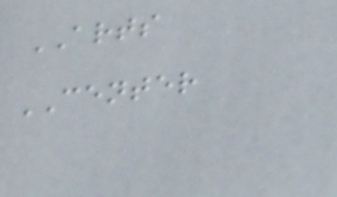ARTS
CENTER
